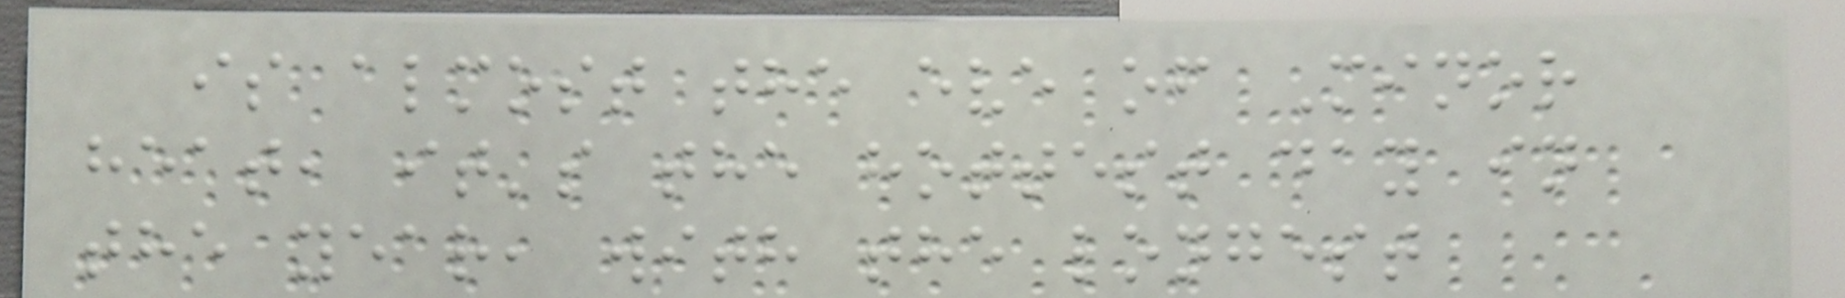is almost the eve of Minor
heat, it's the hottest day in
the year, with the longest
